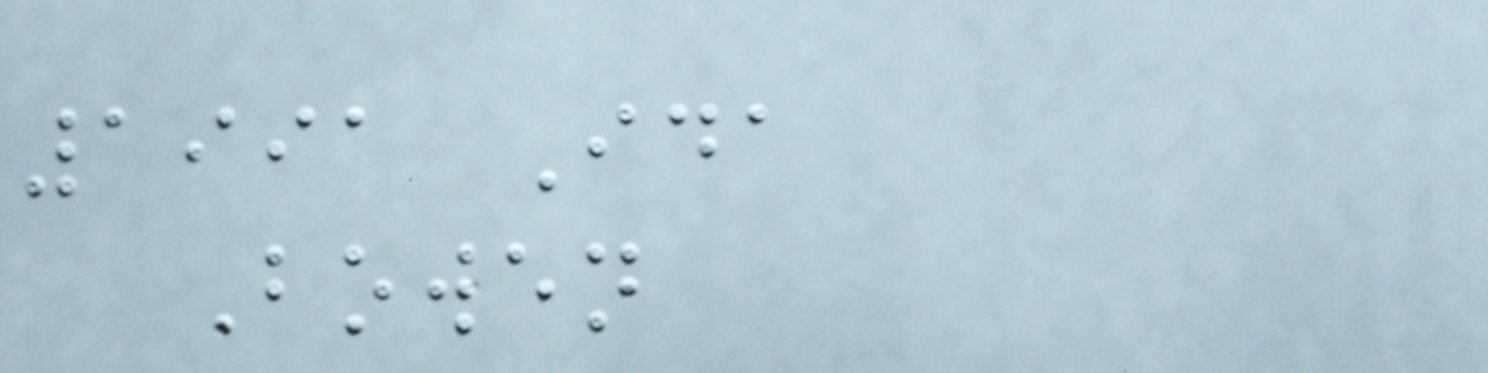1991 Ida
Bowen
